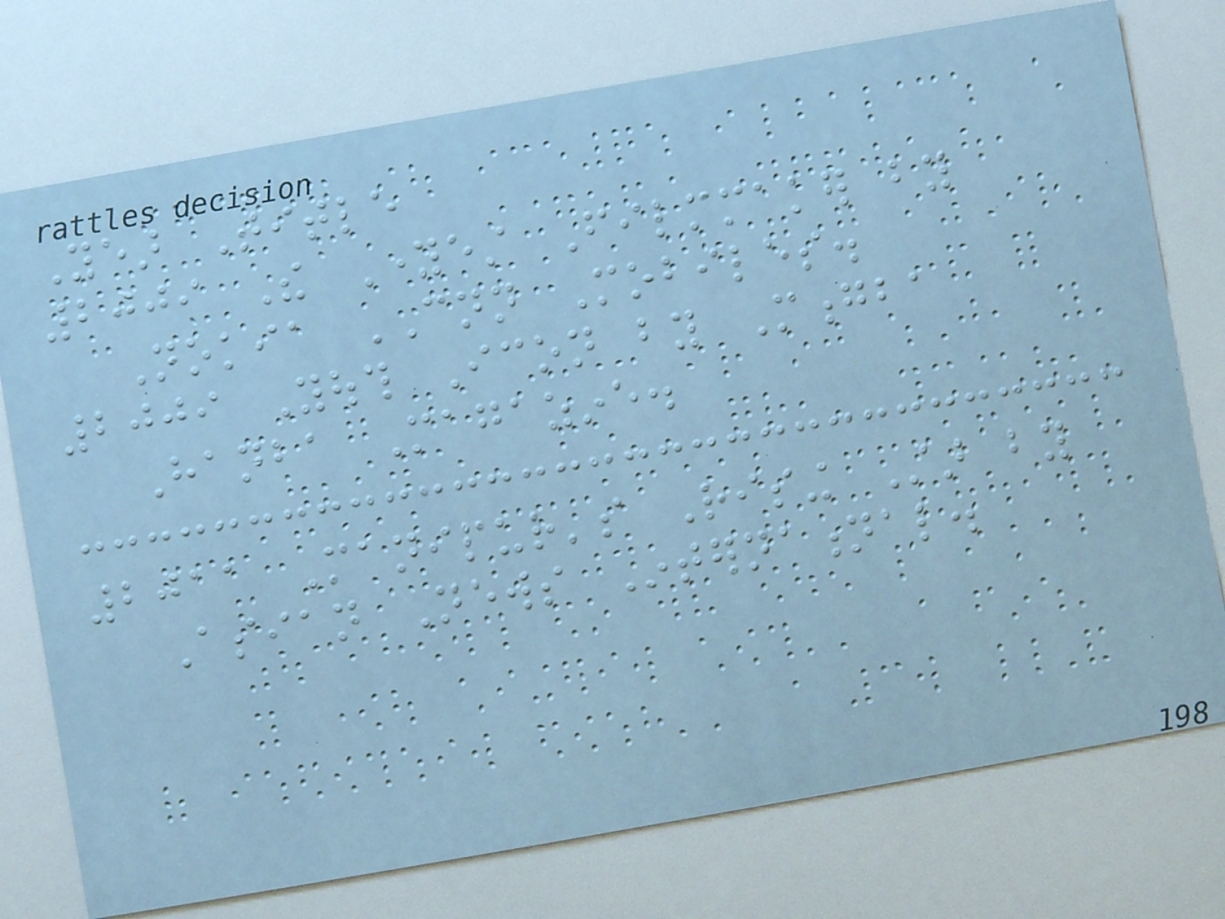Year Title
2009 The Youngest Filmmaker by
Nokia CNN Mobiles.
2009 Youth Icon by Mongba
Hanba Magazine.
2011 Manipur's Rising Star by
Asian News International.
